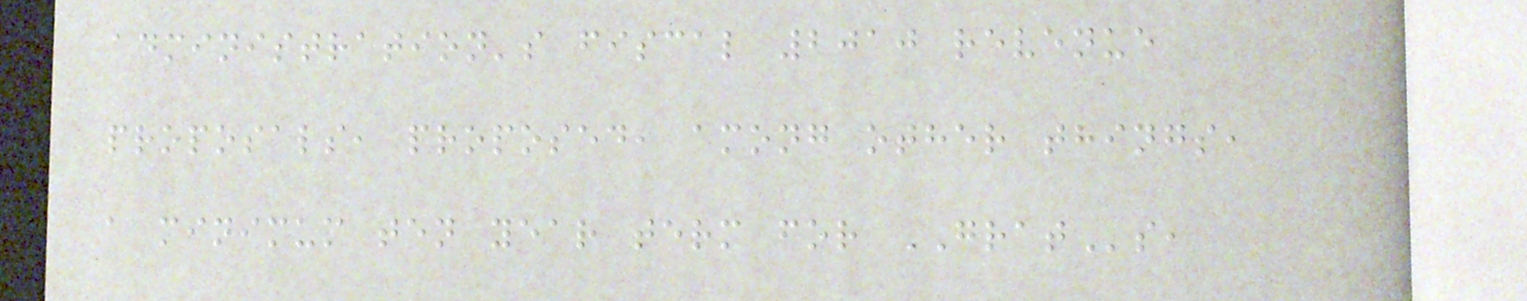administration's fiscal 2010 revenue
proposals, proposed, among other things,
a minimum ten year term for GRATs,
